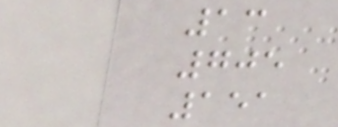13
705
151
